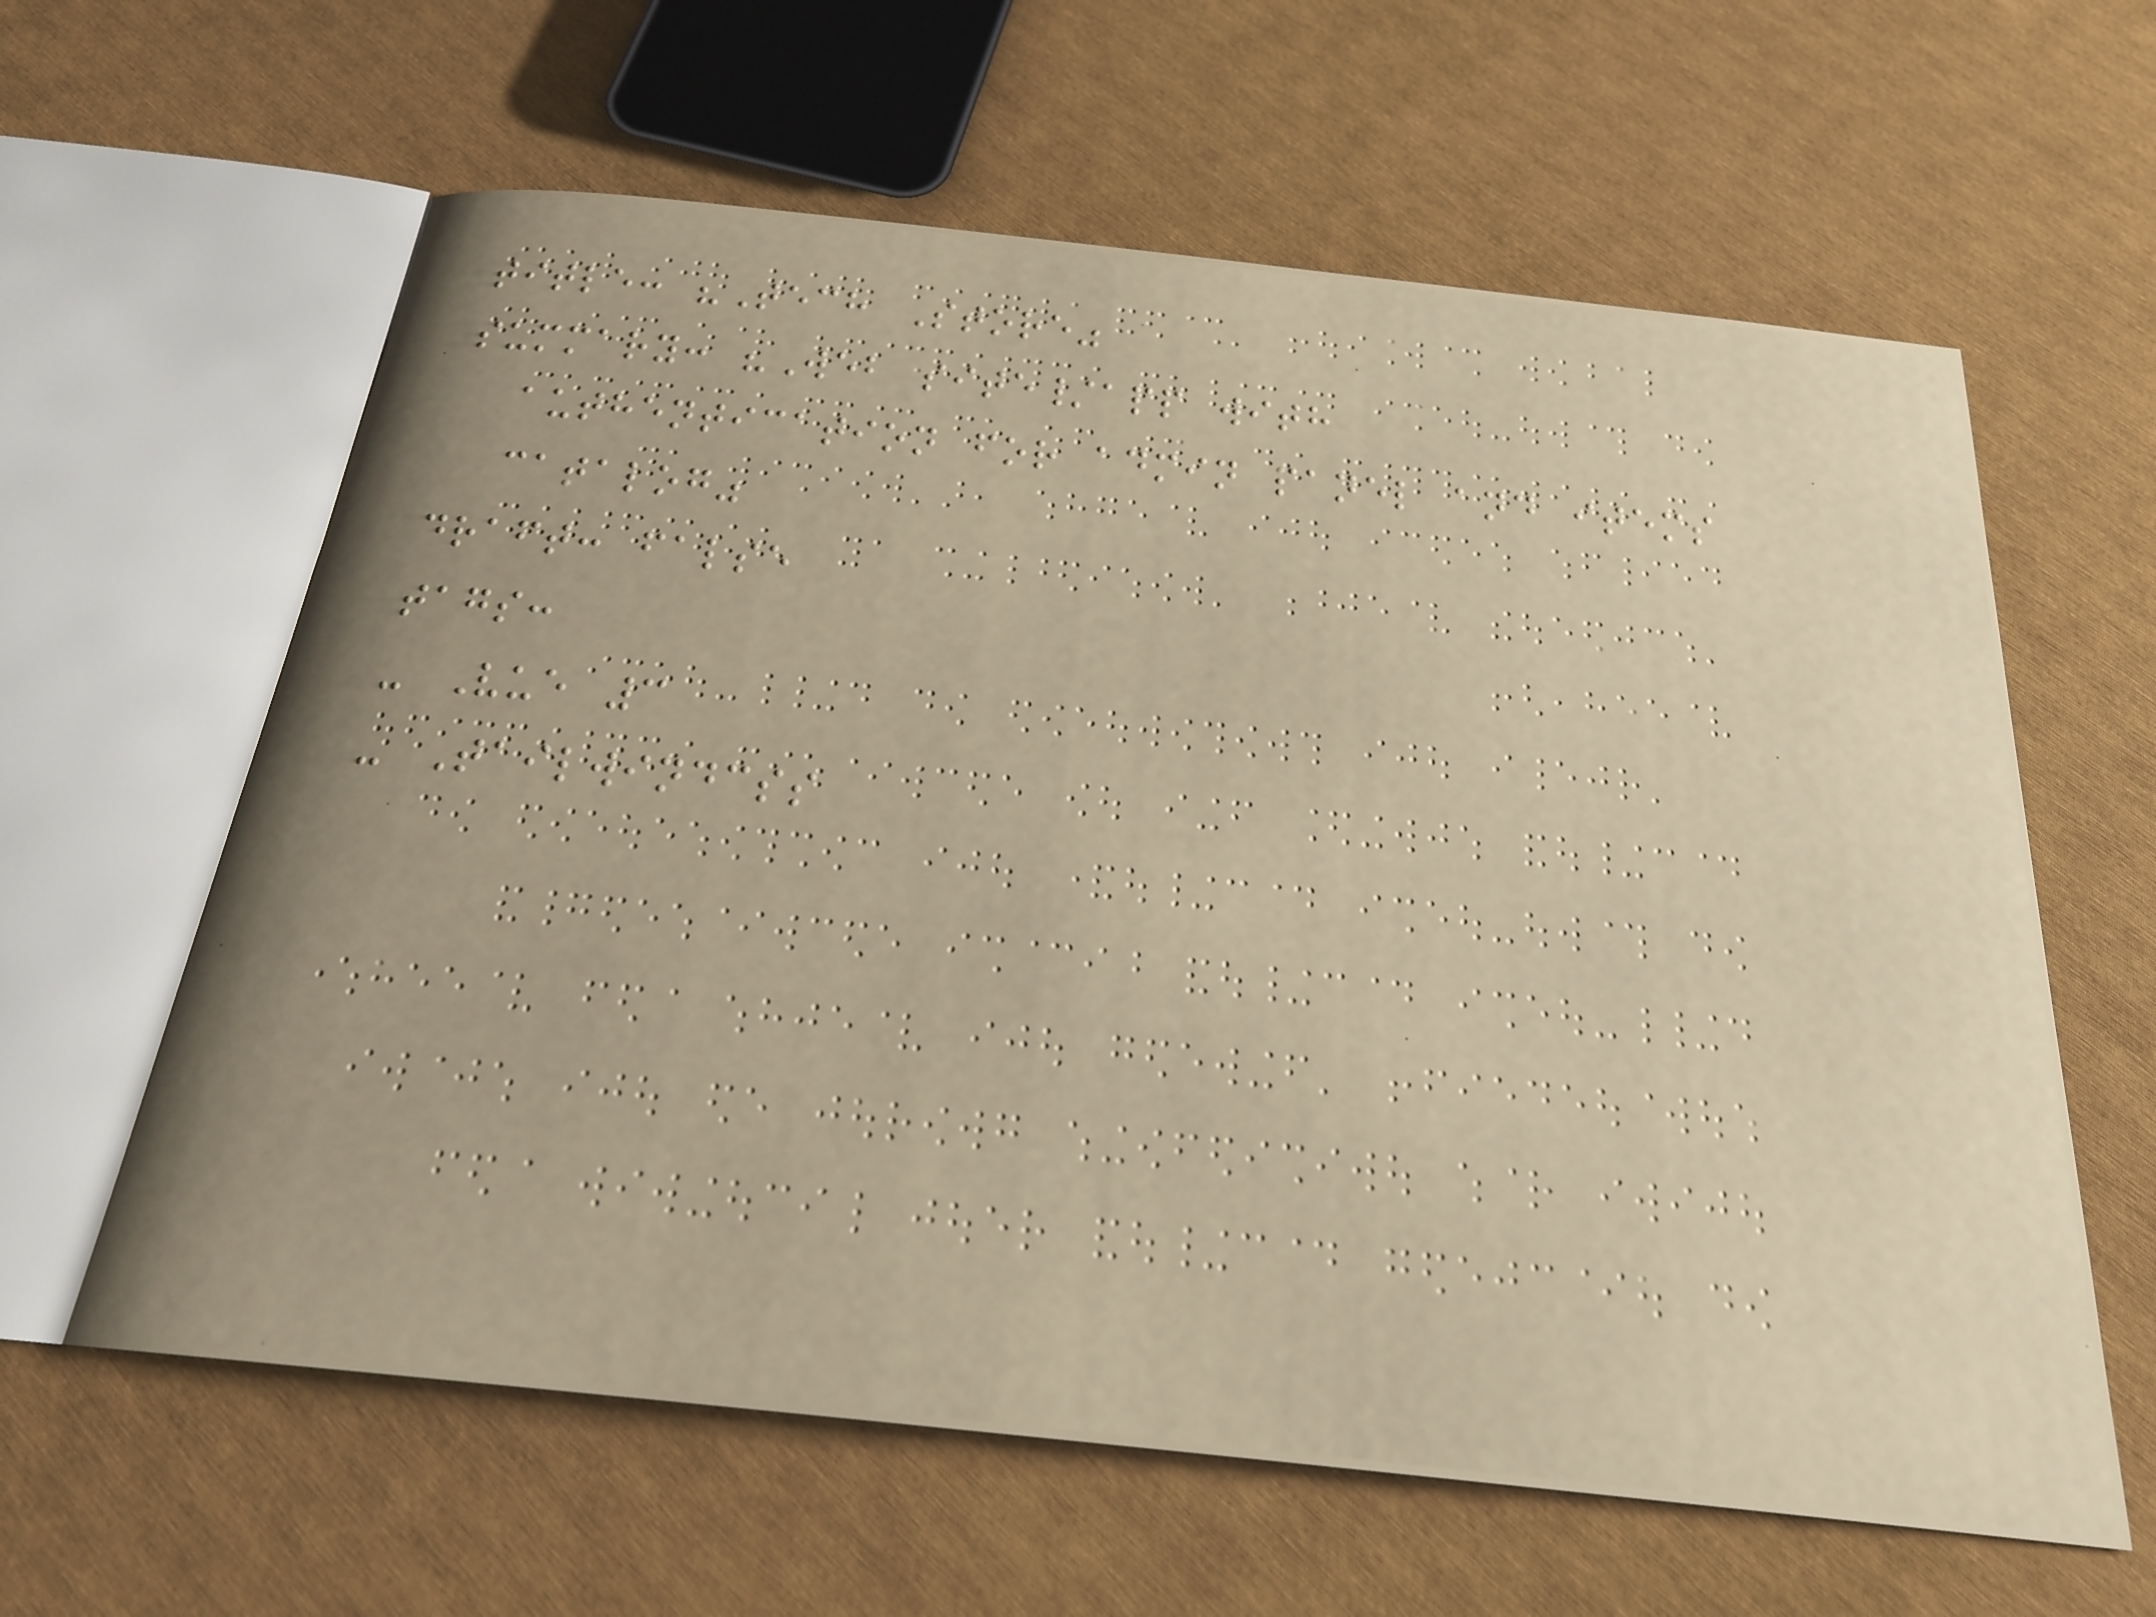title: "Tech Store"
summary: "Web site/app with
authentication for admin panel and items
catalog"
draft: false
tags:
- Vue 3
- Tailwindcss
